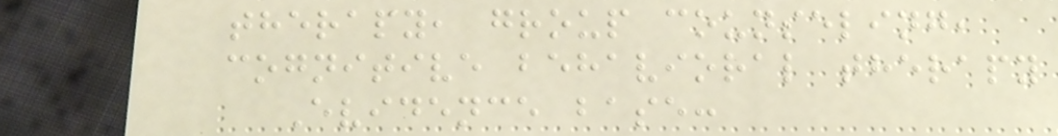therapy, group counseling,
cognitive behavioral therapy
Evidence base:
